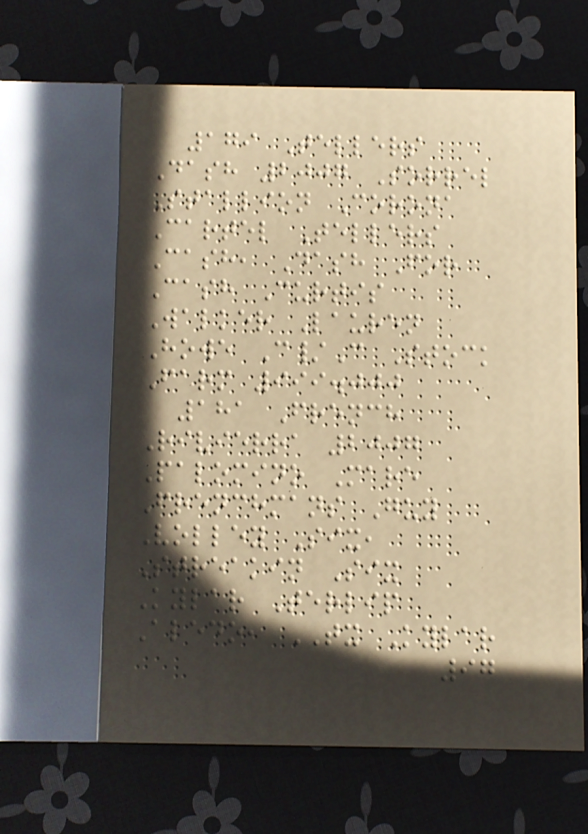179 Tellers
Dash 2007 Sorrel
Stallion Corona
Cartel Tellers
Cash, Dash For
Cash Curtis
Walker Lauren
Howe C/C Stock
Farm 999.000
181 French
Rivierra 2007
Palomino Mare
Frenchmans Guy
Volley Six,
Streakin Six
Kylar Terlip
Aledo, TX Kylar
97
